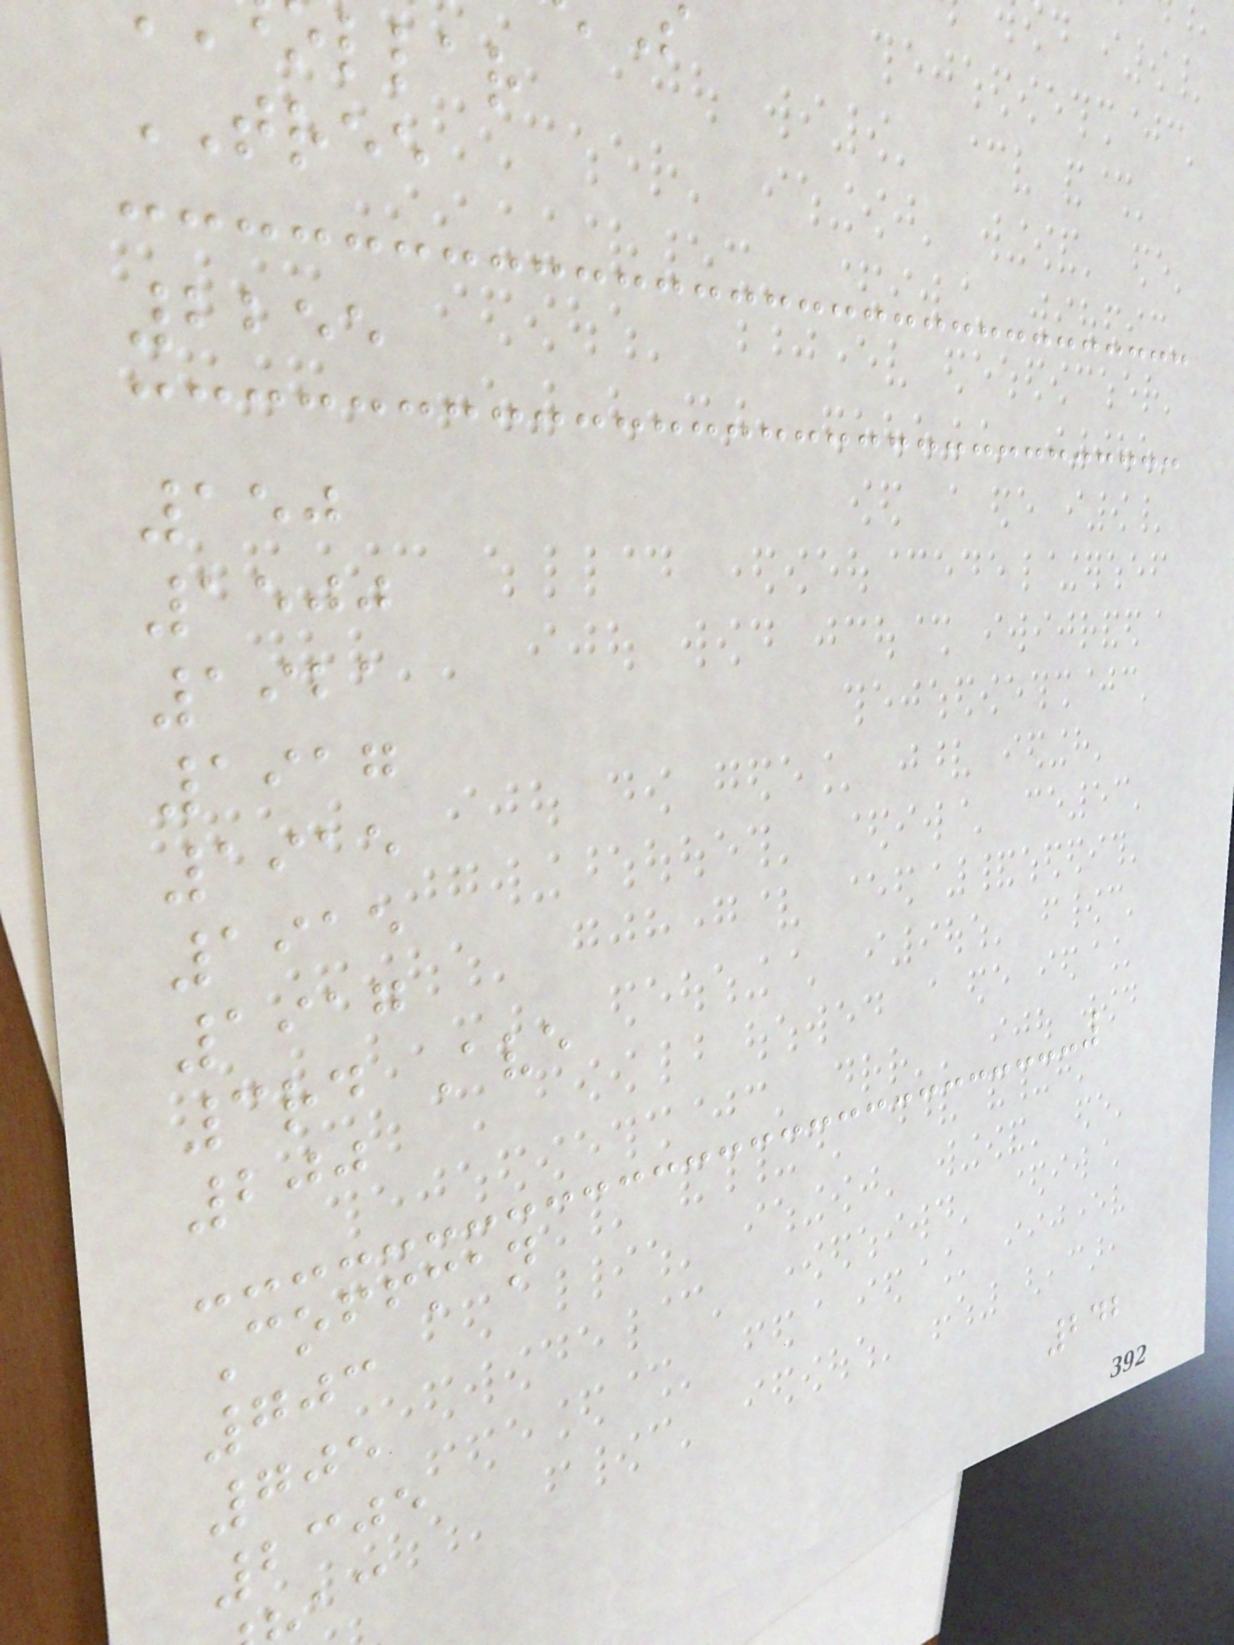llar
TREE
2255
150
1500
1921
1917
1915
1915
1917
3rd Ave
200
Coffman
703
705
2305
242
